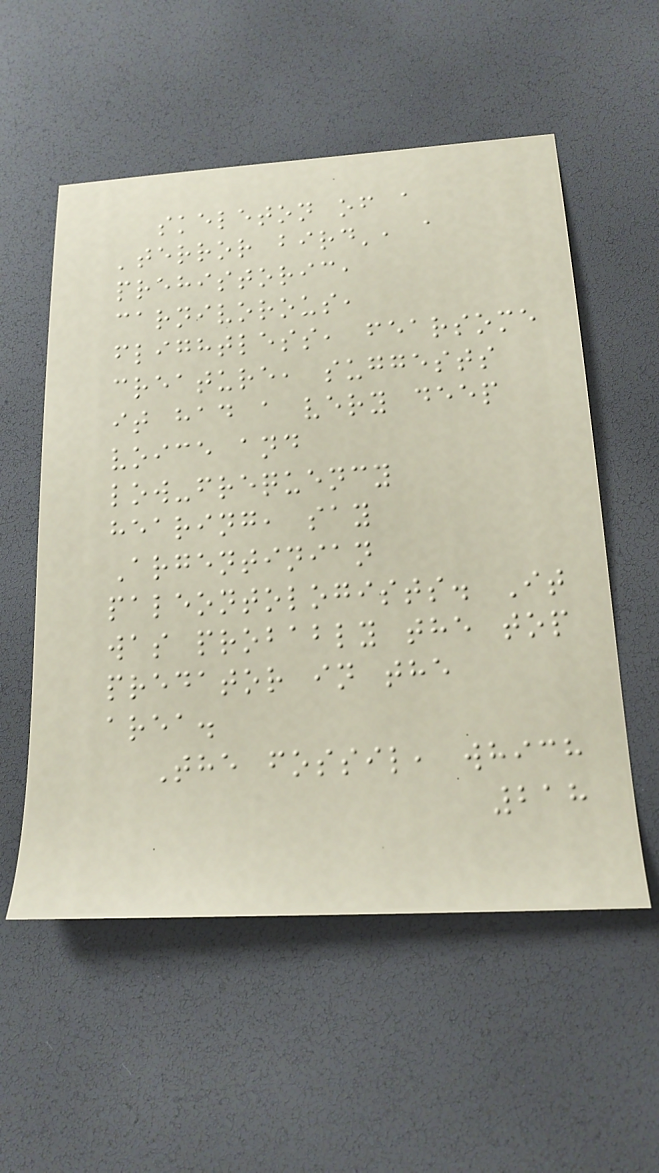skeleton of a
'terror bird', a
prehistoric,
carnivorous,
flightless, fearsome
creature, suggests
it had a very deep
voice and
low-frequency
hearing, say
Argentinian
paleontologists. It
was probably the top
predator in the
area.
The fossil, which
218
